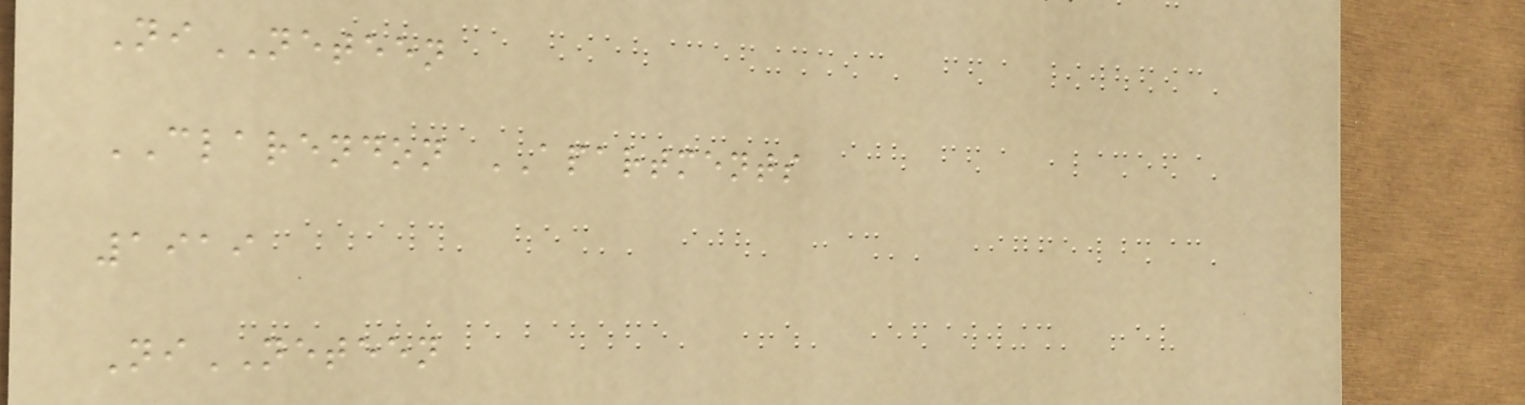NiNETEEN
CLARENDON APARTMENTS
1919
NiNETEEN
